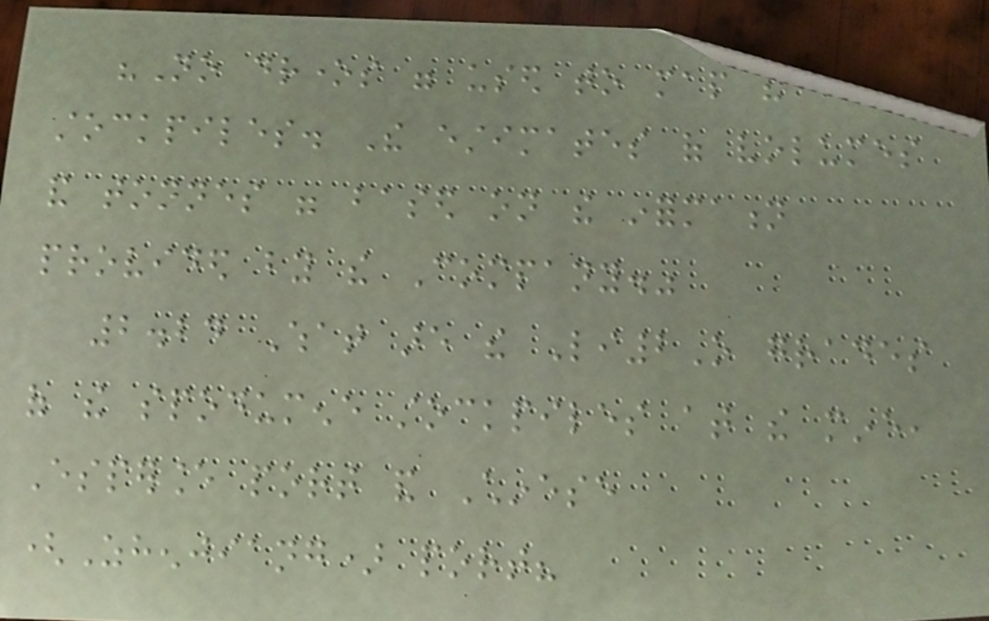"No drones were used to map the
stockpiles. The estimates of volumes
and tonnes were based on the information
provided by the Company."
2.24 What are the Li2O grades
of the spodumene stockpiles at the mine,
Esperance port and Chinese
(Zhenjiang) port?
